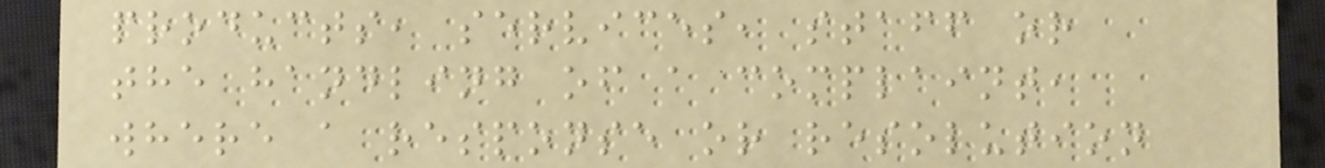products, services, staff or
the handling of a complaint,
where a response or resolution
